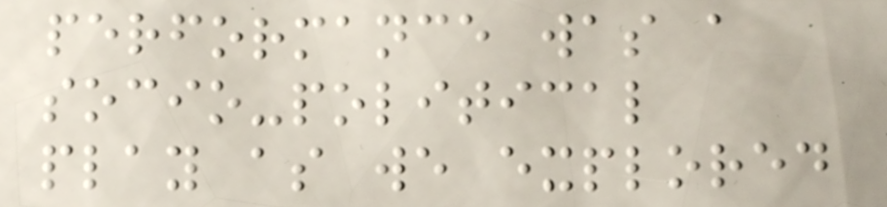performance was a
socio-political
play as we explored
